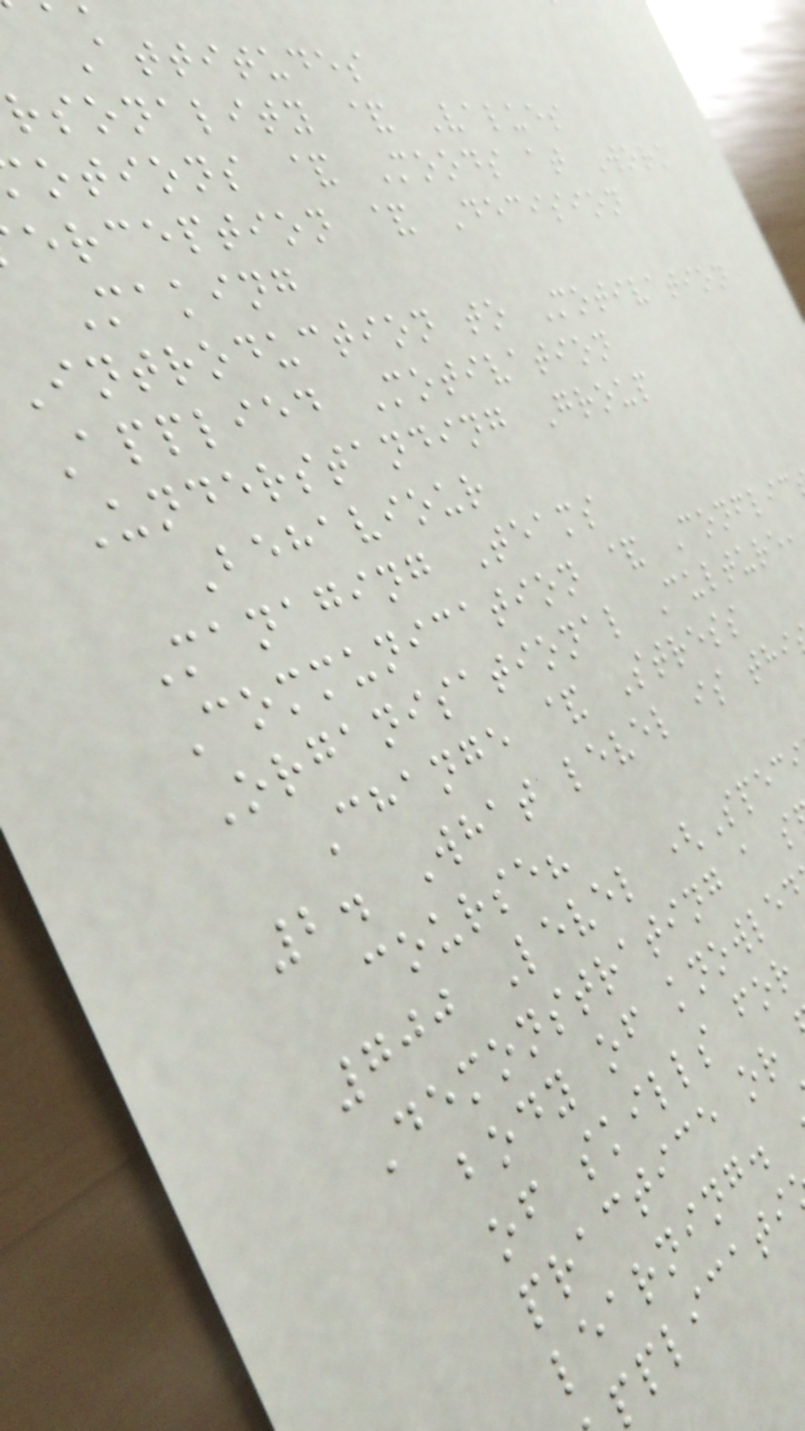Attitudes
rsonality & Values
otions & Moods at Work
erception & Decision
Making
introduction to Motivation
Applied Motivation
Understanding Group
Behaviour
Managing Teams
Communication & Conflic
Organisational Culture,
Change & Stress
2. What level is thi
course?
700 Level (Spec
Demonstrating a s
body of knowle
of skills for
practice or
learning.
